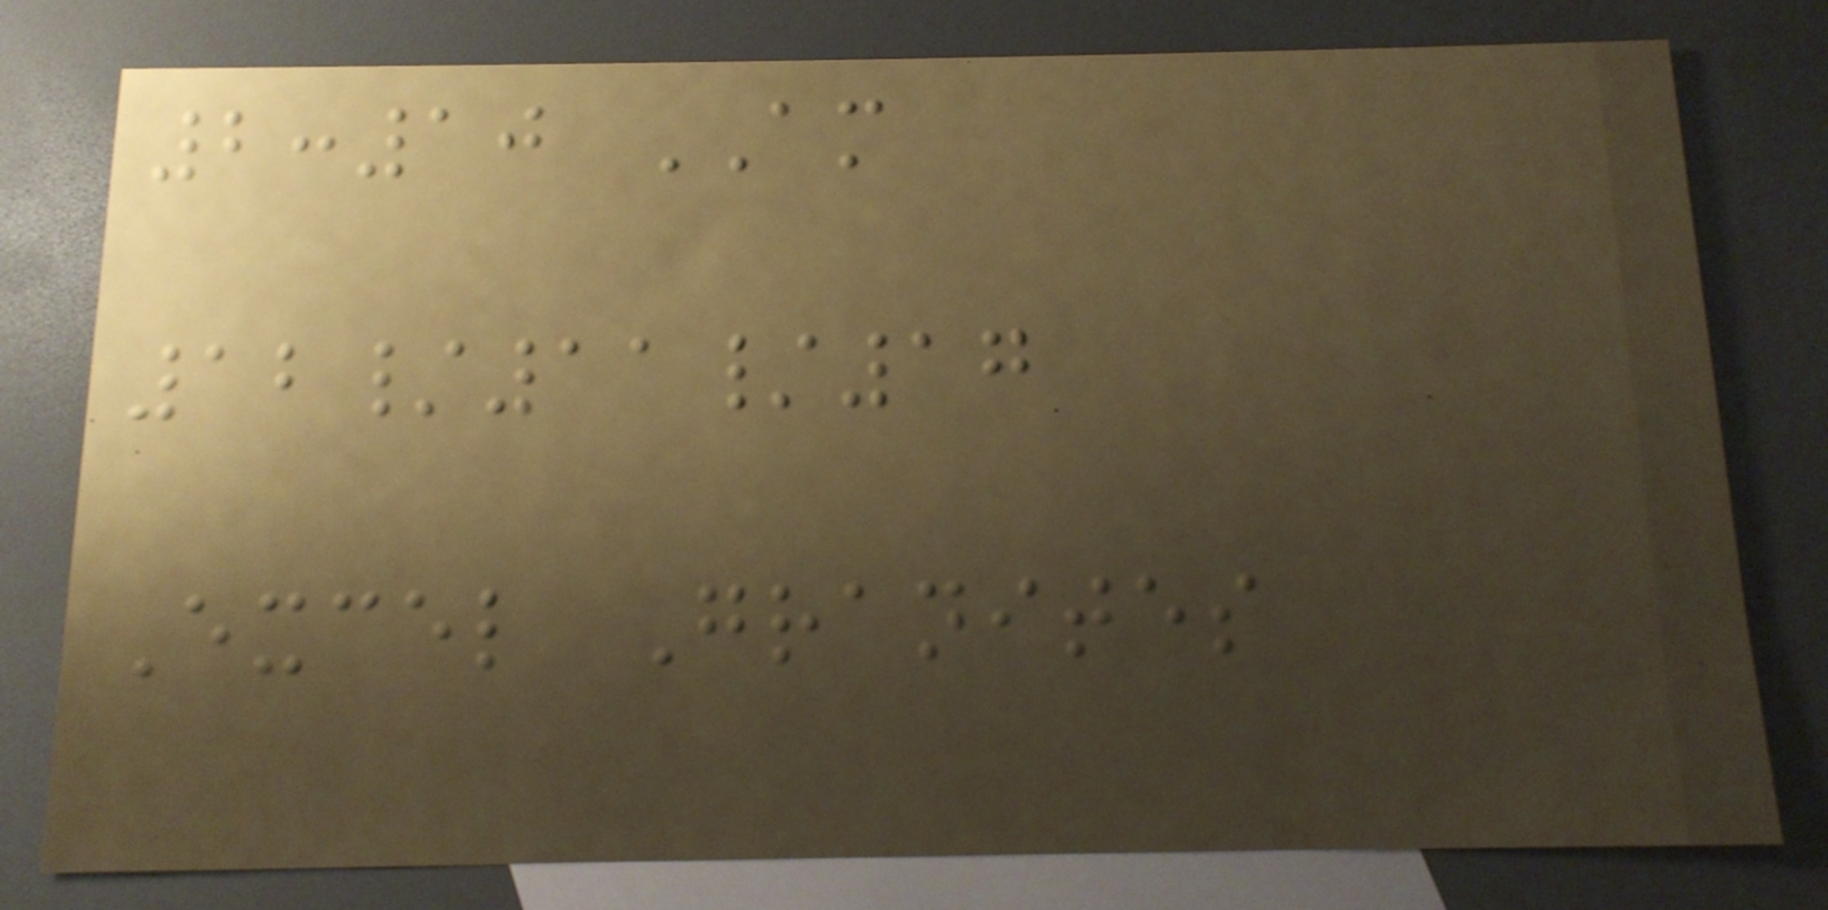2:10 AM
12/11/17
Excel Granites
